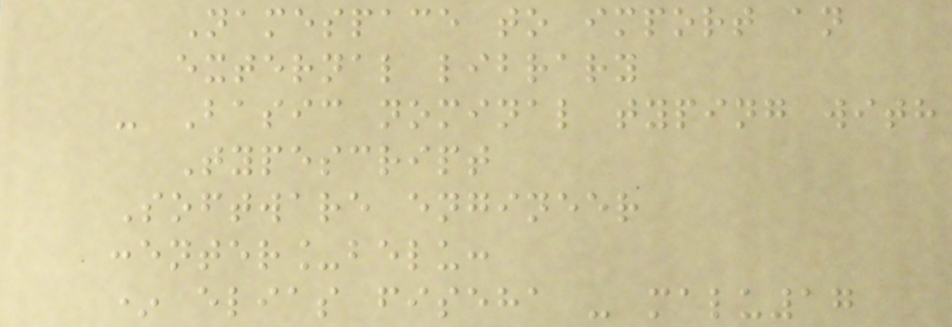Namespace to import an
external library
- Basic nominal typing with
Typescript
Software engineer
:enter_belu:
* elias fiseha - malu17
